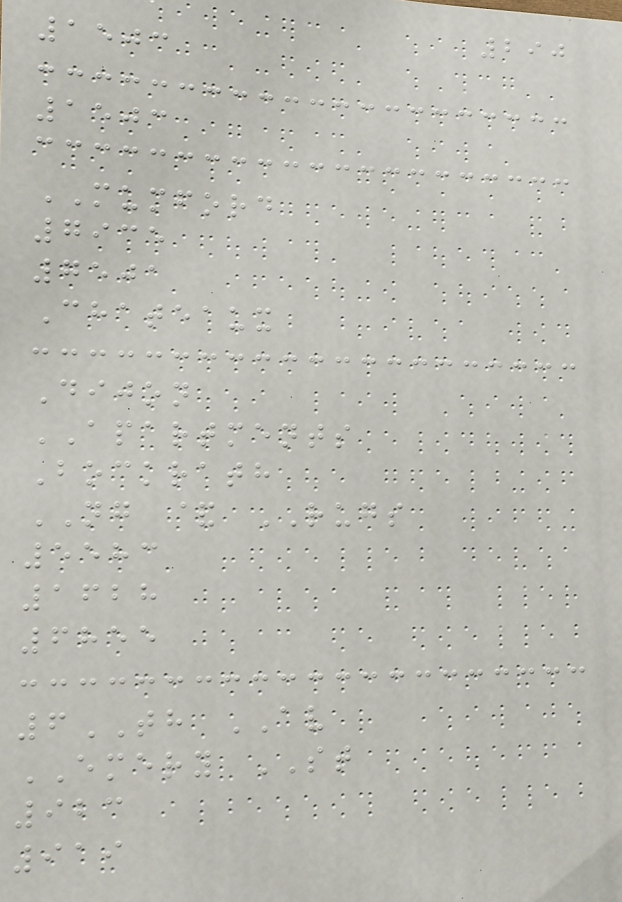290
1503
1503
MUMFORD
7935
7501
Chateaux
Dijon
APARTMENTS
Bockrath
NG & RUGS
5583
1628
6855
6TH AV
EMERY ST
923
919
